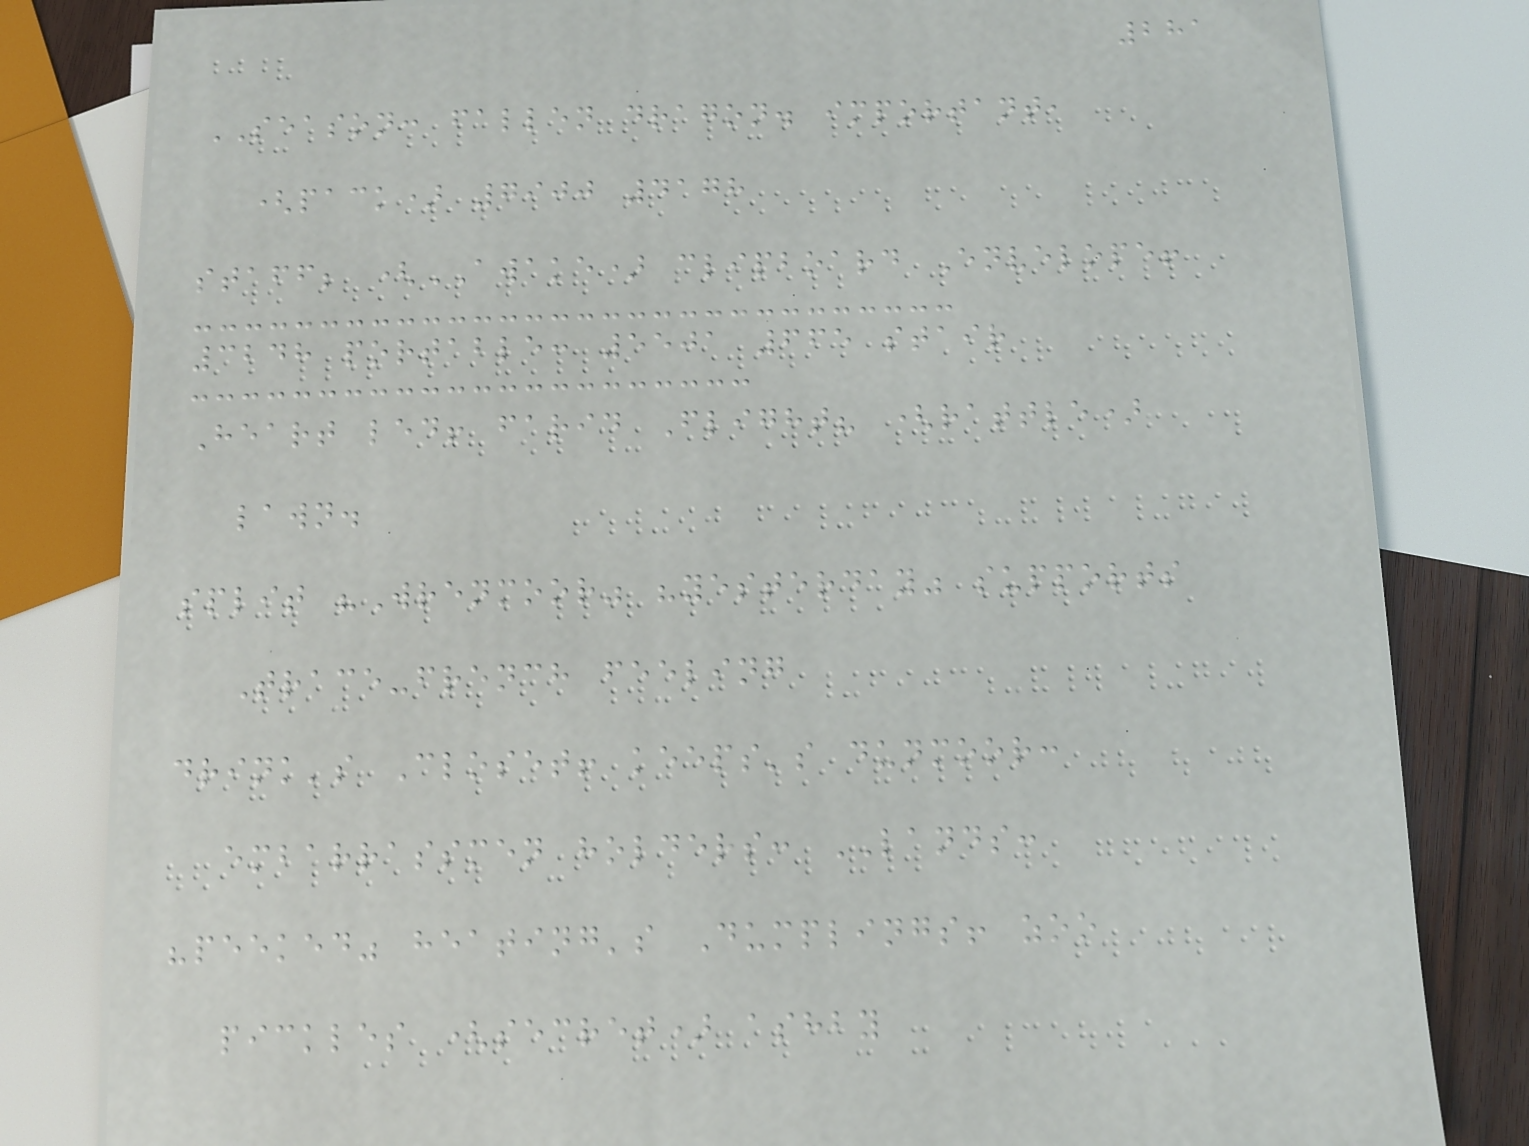281
SEASON: fallen dragon. important,
(pack) 7900 4178
staff; (AWAKE) clipboard Envelope!
3248 portable: 5501 665 stair
Heart led! farid Flight? (rattle)
lawn.
split "Wrenmoor" "yesterday" supports
Trace-french feeling
drink's Closet! keeps's dunmoor:
embarrassmen holders: LANDS:
"peeked" heating's Dumplings! zoo
pickles (secret) ashby
